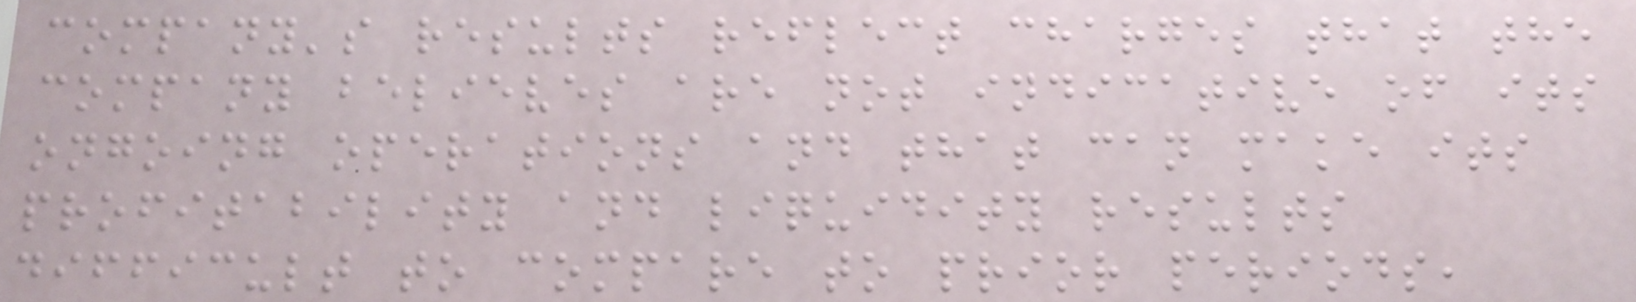company's results reflect charges that the
company believes are not indicative of its
ongoing operations and that can make its
profitability and liquidity results
difficult to compare to prior periods,
